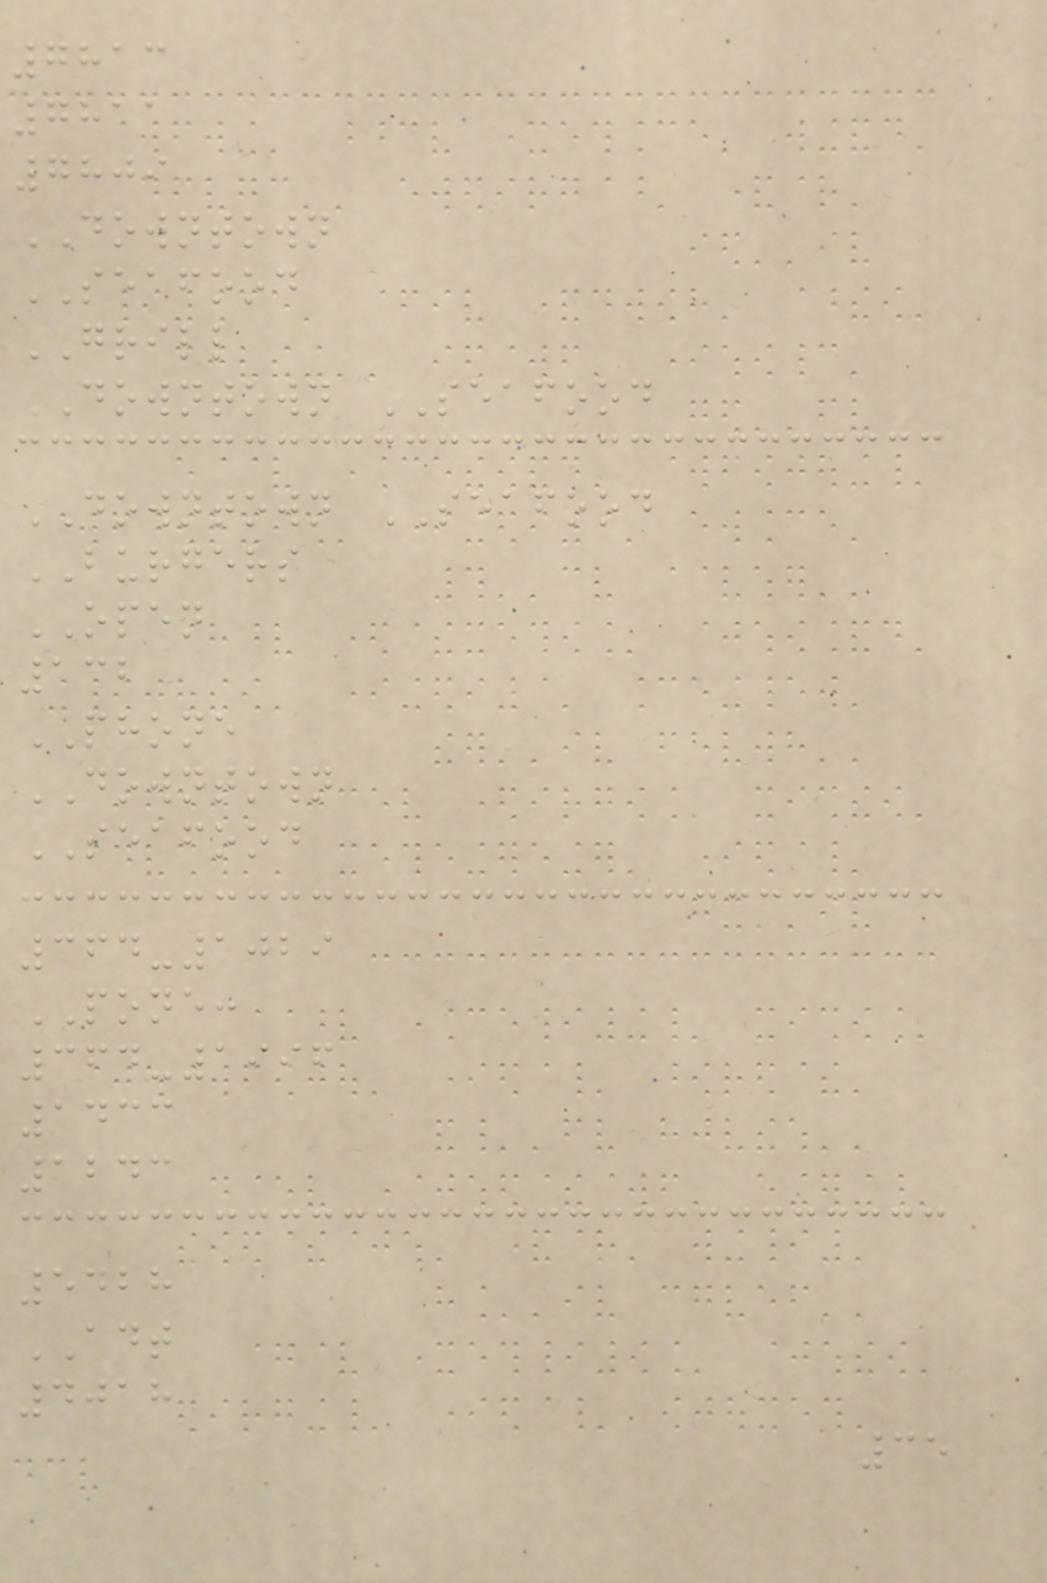7813
7811
7809
DOWNTOWN
SEAFOOD
GRILL
DOWNTOWN SEAFOOD
DOWNTOWN SEAFOOD
BURGERS
OPEN
132
PHONE
DOWNTOWN
SEAFOOD
364-1029
PONE:
364-1996
1433
1243
5428
ADT
4018
35
